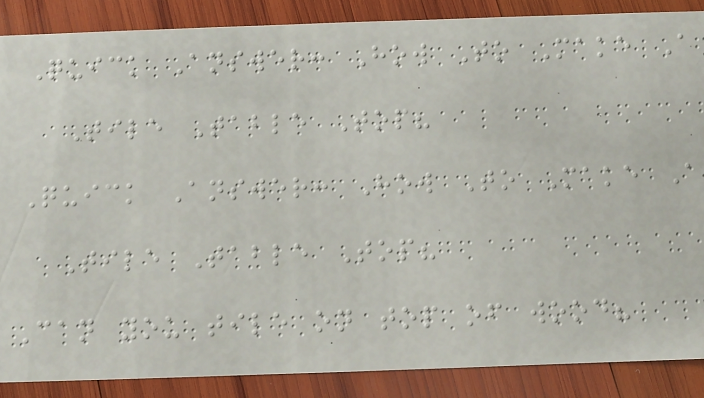Quick Answer: How To Make A
Tile Table Top?
Quick Answer: How To Make A
Tile Table Top?
Can you tile on top of wood?
